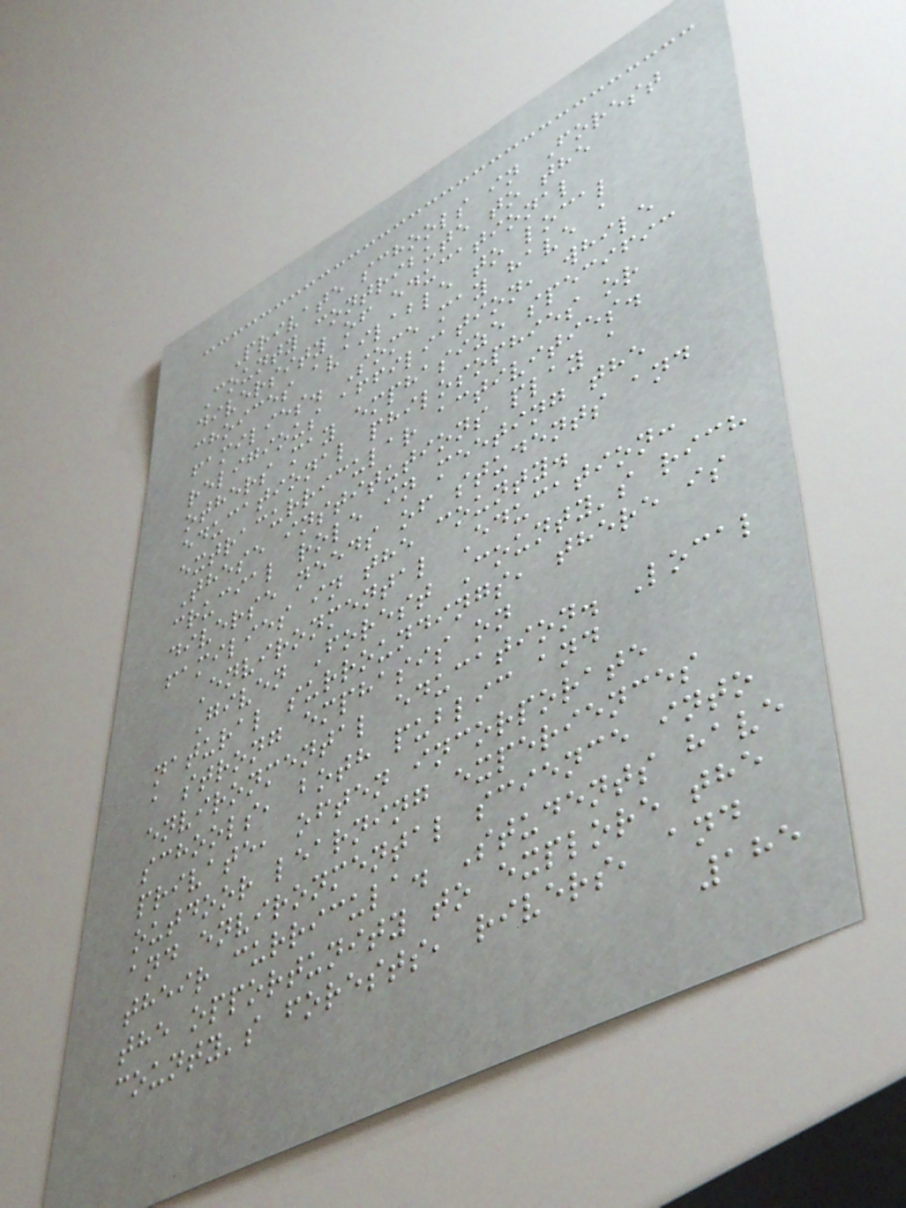Private schools in Forest
County contribute to the
diversity of educational
choices available to local
families. Some may have a
religious affiliation, while
others may emphasize specific
educational philosophies or
extracurricular activities.
These institutions play a
crucial role in meeting the
diverse needs of students and
families in the county.
Environmental Education:
Given Forest County's rich
natural surroundings, there is
a strong emphasis on
environmental education. Local
schools, both public and
private, often incorporate
outdoor learning experiences
and environmental science into
their curricula. Students have
the opportunity to explore the
county's forests, rivers, and
185
